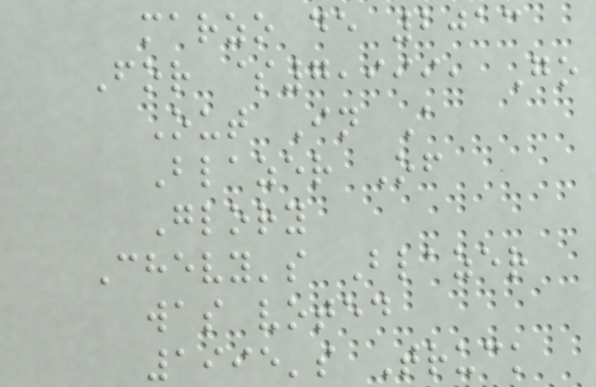marzo de 2013
For $7,999, Go
Out In A
Blazer Of
Glory
Chevy's Blazer
was voted
1995's Truck
